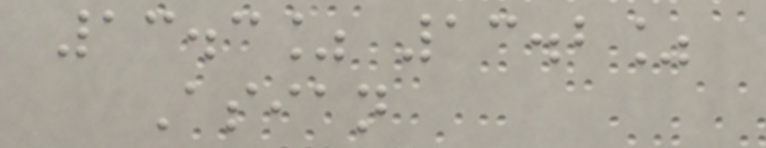13.3% 13.2%
Asian
